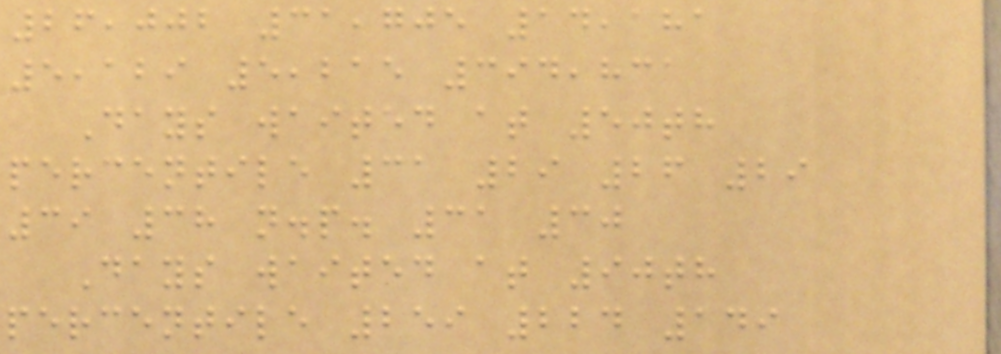26,002 31,705 14,181
5,129 5,215 394,831
Days waited at 50th
percentile 31 29 26 29
39 38 n.p. 31 30
Days waited at 90th
percentile 259 224 149
